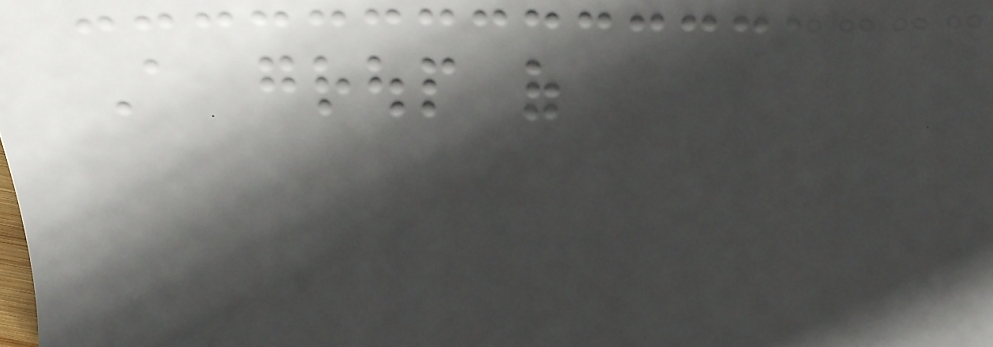A group of
